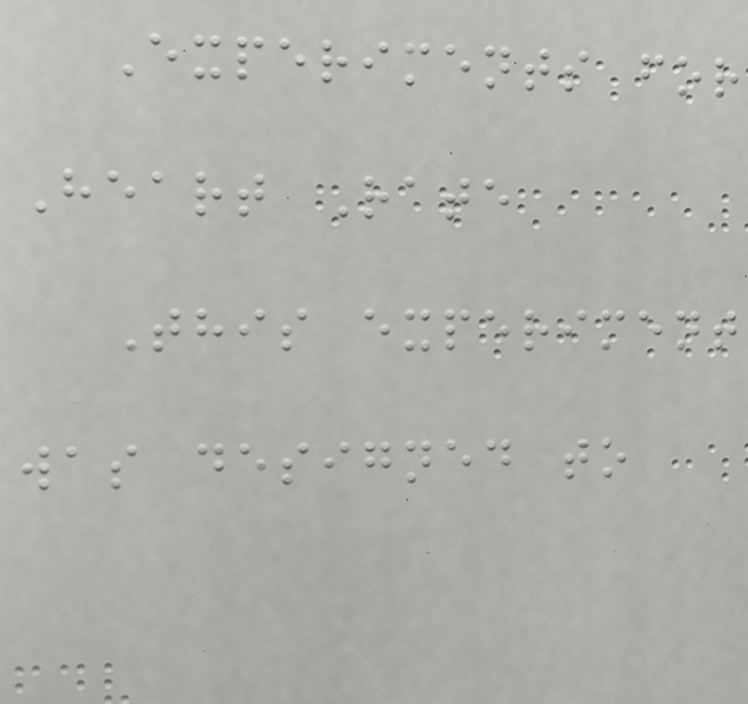Experiments for
Heart Rate
This experiment
was designed to
